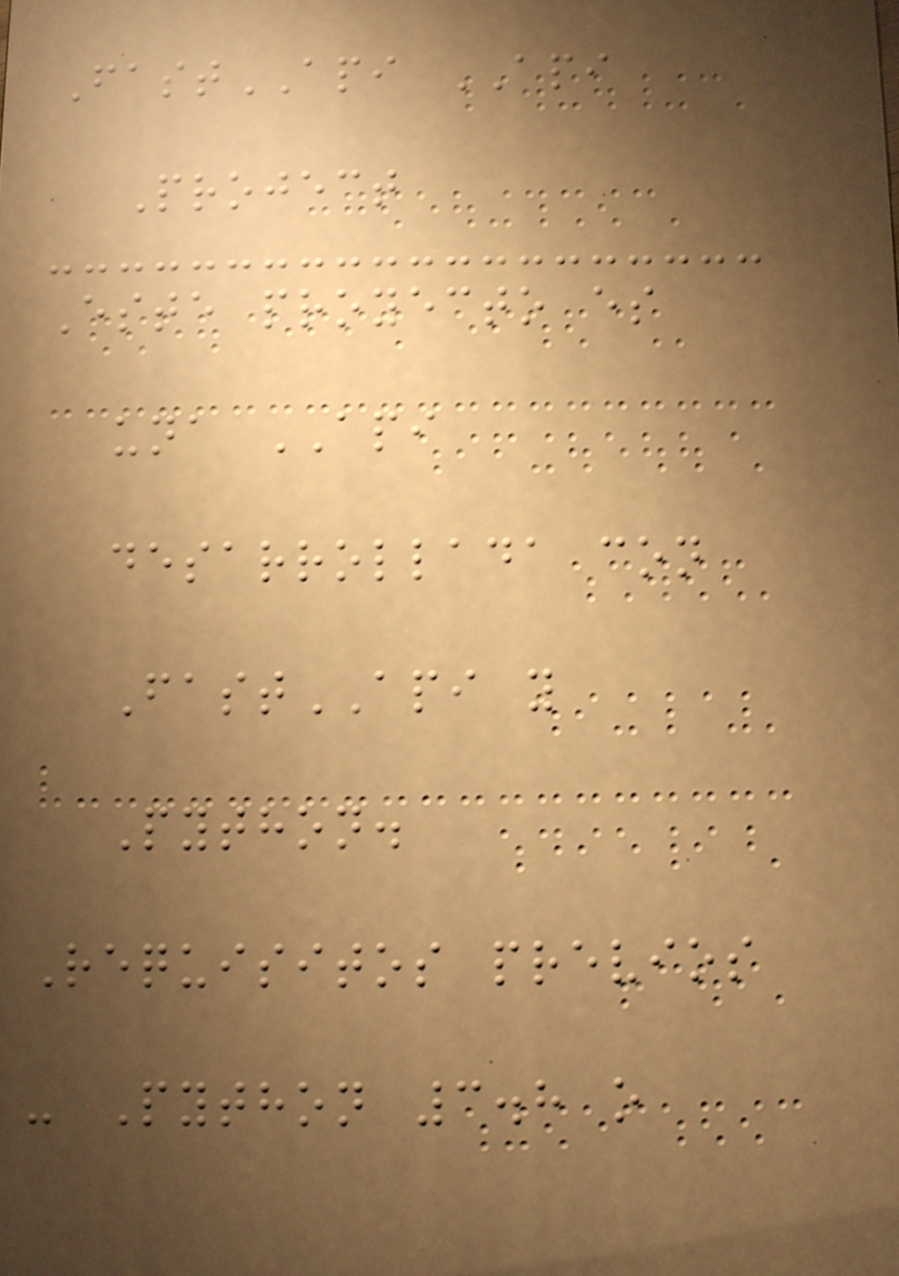FastAPI API
Project
Este proyecto es
una API
desarrollada con
FastAPI y
Python.
Requisitos previos
- Python 3.8 o
